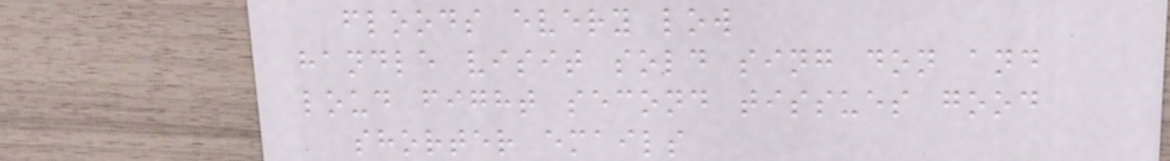floods every low
handle visit sold sing don and
loud fight second tissues good
shorter emails
